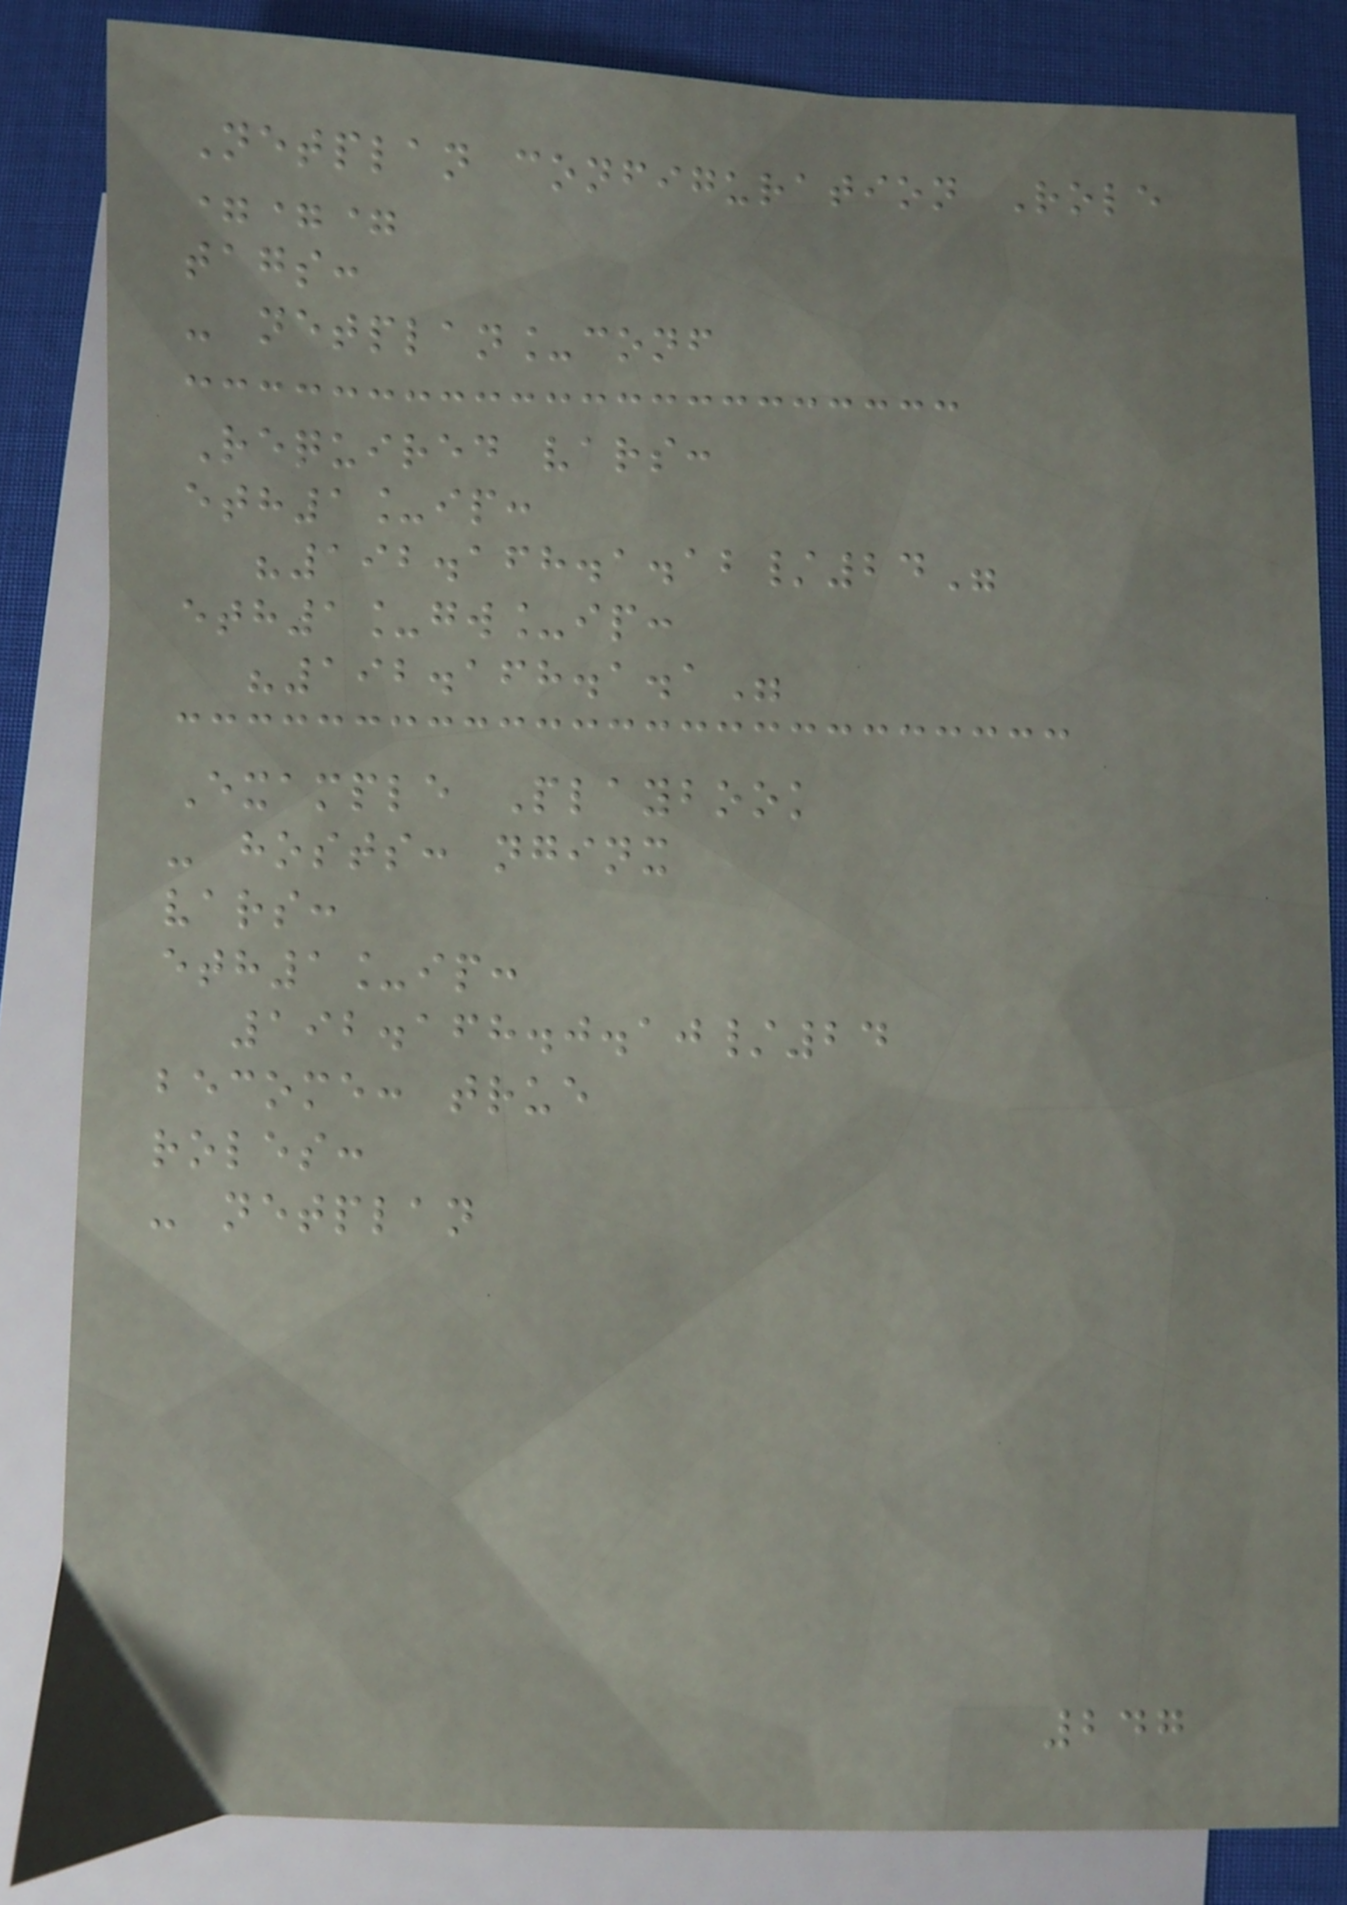Netplan configuration Role
===
tags:
- netplan_conf
Required vars:
eth1_ip:
"192.168.1.12/24"
eth1_gw_ip:
"192.168.1.1"
Example Playbook
- hosts: nginx
vars:
eth1_ip:
192.168.0.10/24
become: true
roles:
- netplan
247
